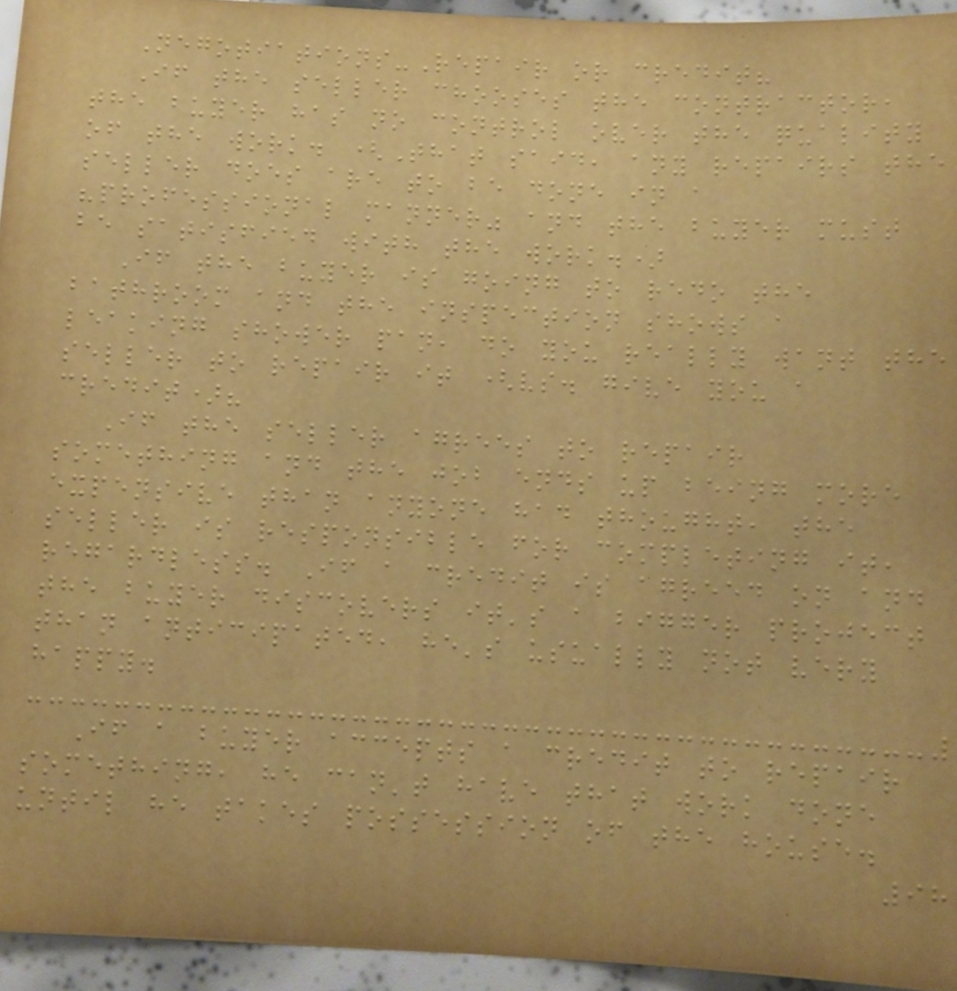Negotiations-Repair or credit?
If the seller chooses the contractor,
the buyer has no control over the quality
of the work. (That said, any repairs the
seller does are to be done in a
"professional manner" and the buyer must
be satisfied with the work.)
If the buyer is going to redo the
bathroom and the inspection shows a
leaking shower pan, do you really want the
seller to repair it (vs. give you a
credit)?
If the seller agrees to repair
something and the job ends up being more
expensive than anyone had thought, the
seller is responsible for completing it,
regardless. If a credit is agreed on and
the buyer discovers it's a bigger project
than anticipated, he's usually not very
happy.
If a buyer accepts a credit to repair
something, he can't have that work done
until he takes possession of the house.
98
